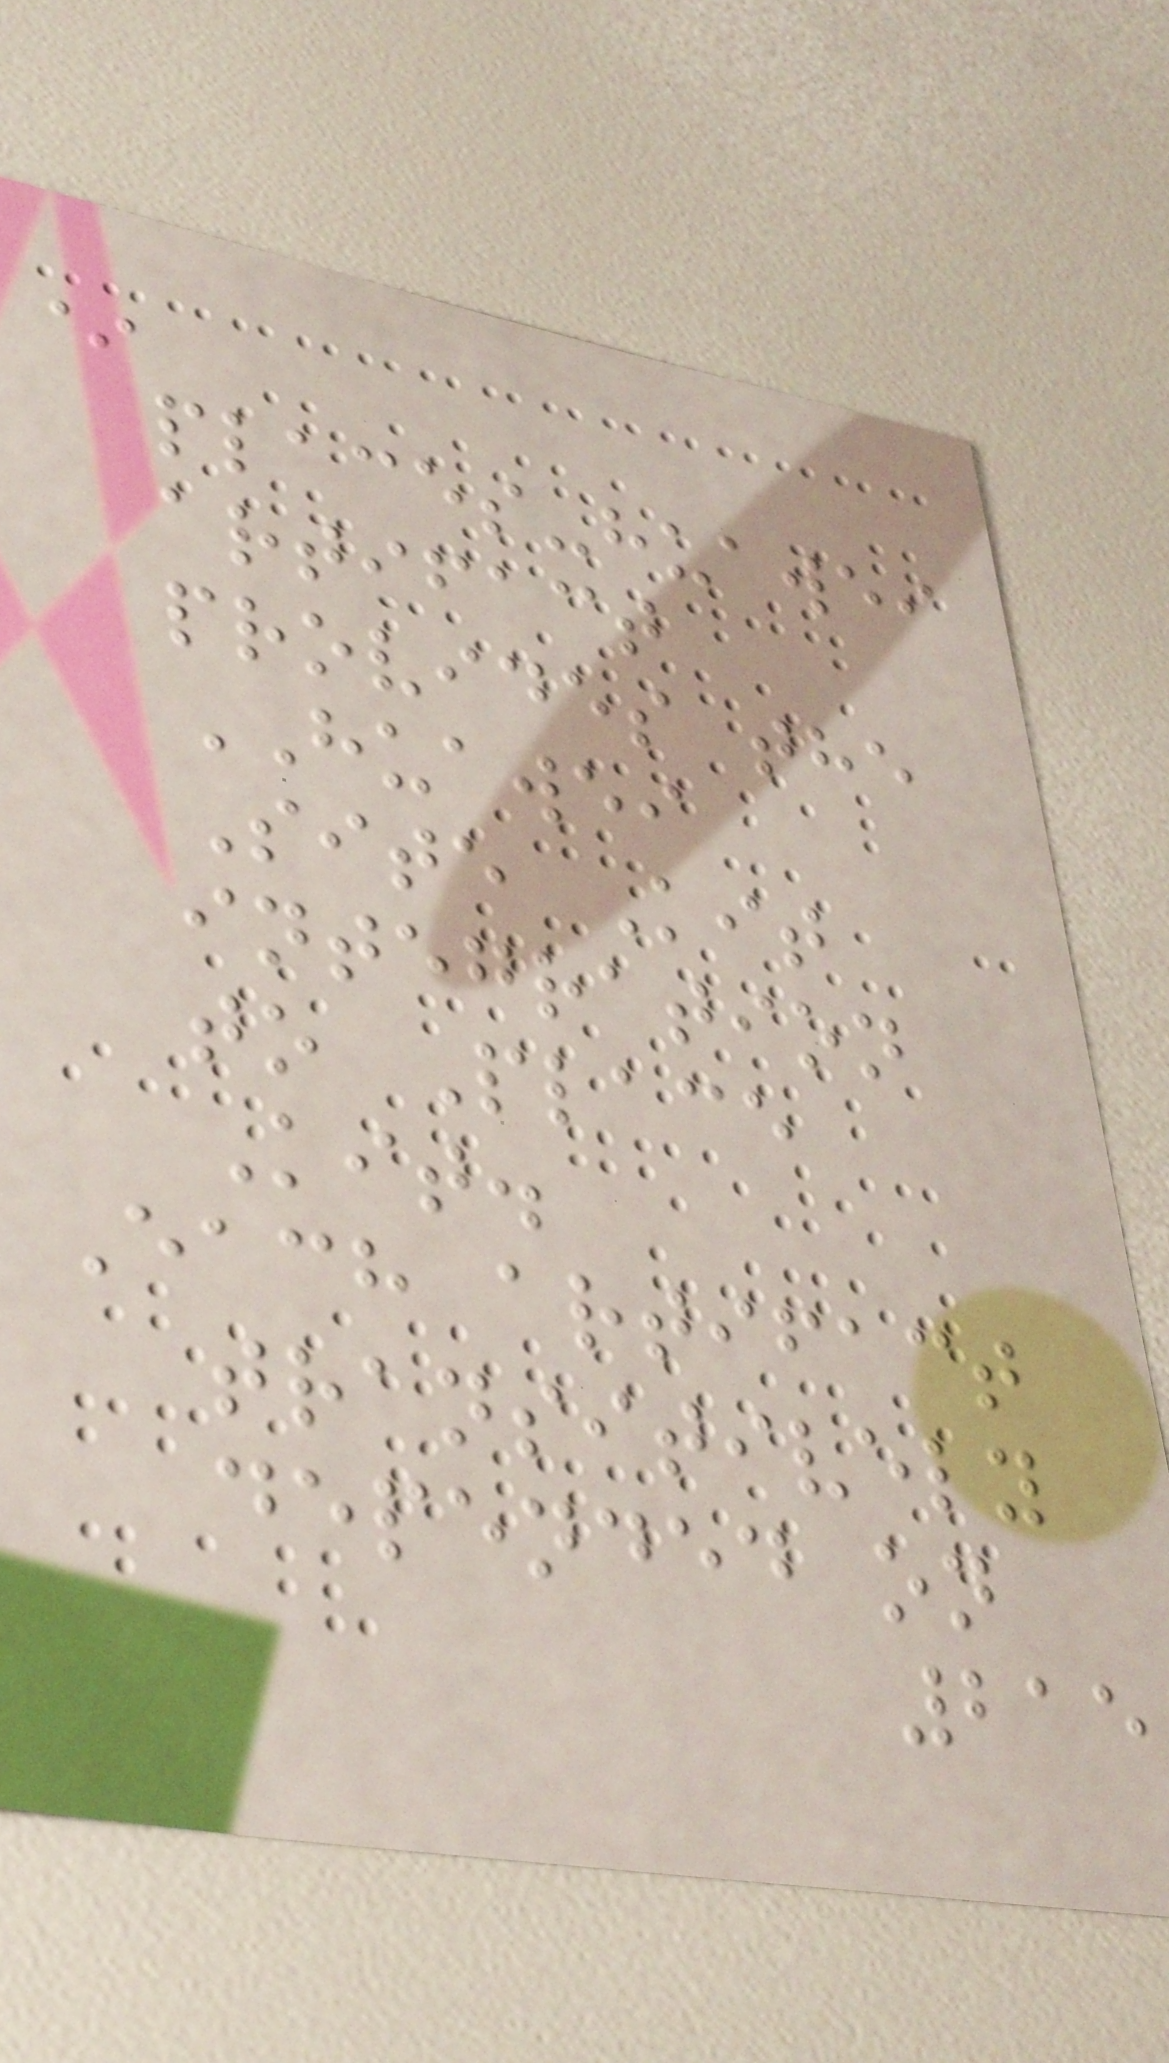*
places-huawei
artifact
provides the
HUAWEI
Site Kit
integration
to Place
Kit.
Each artifact
transitively
depended on
215
